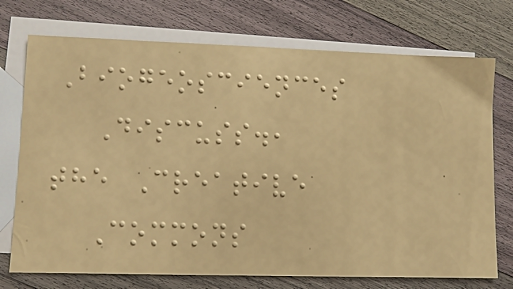Biogeosciences
Discuss.,
the Creative
Commons
